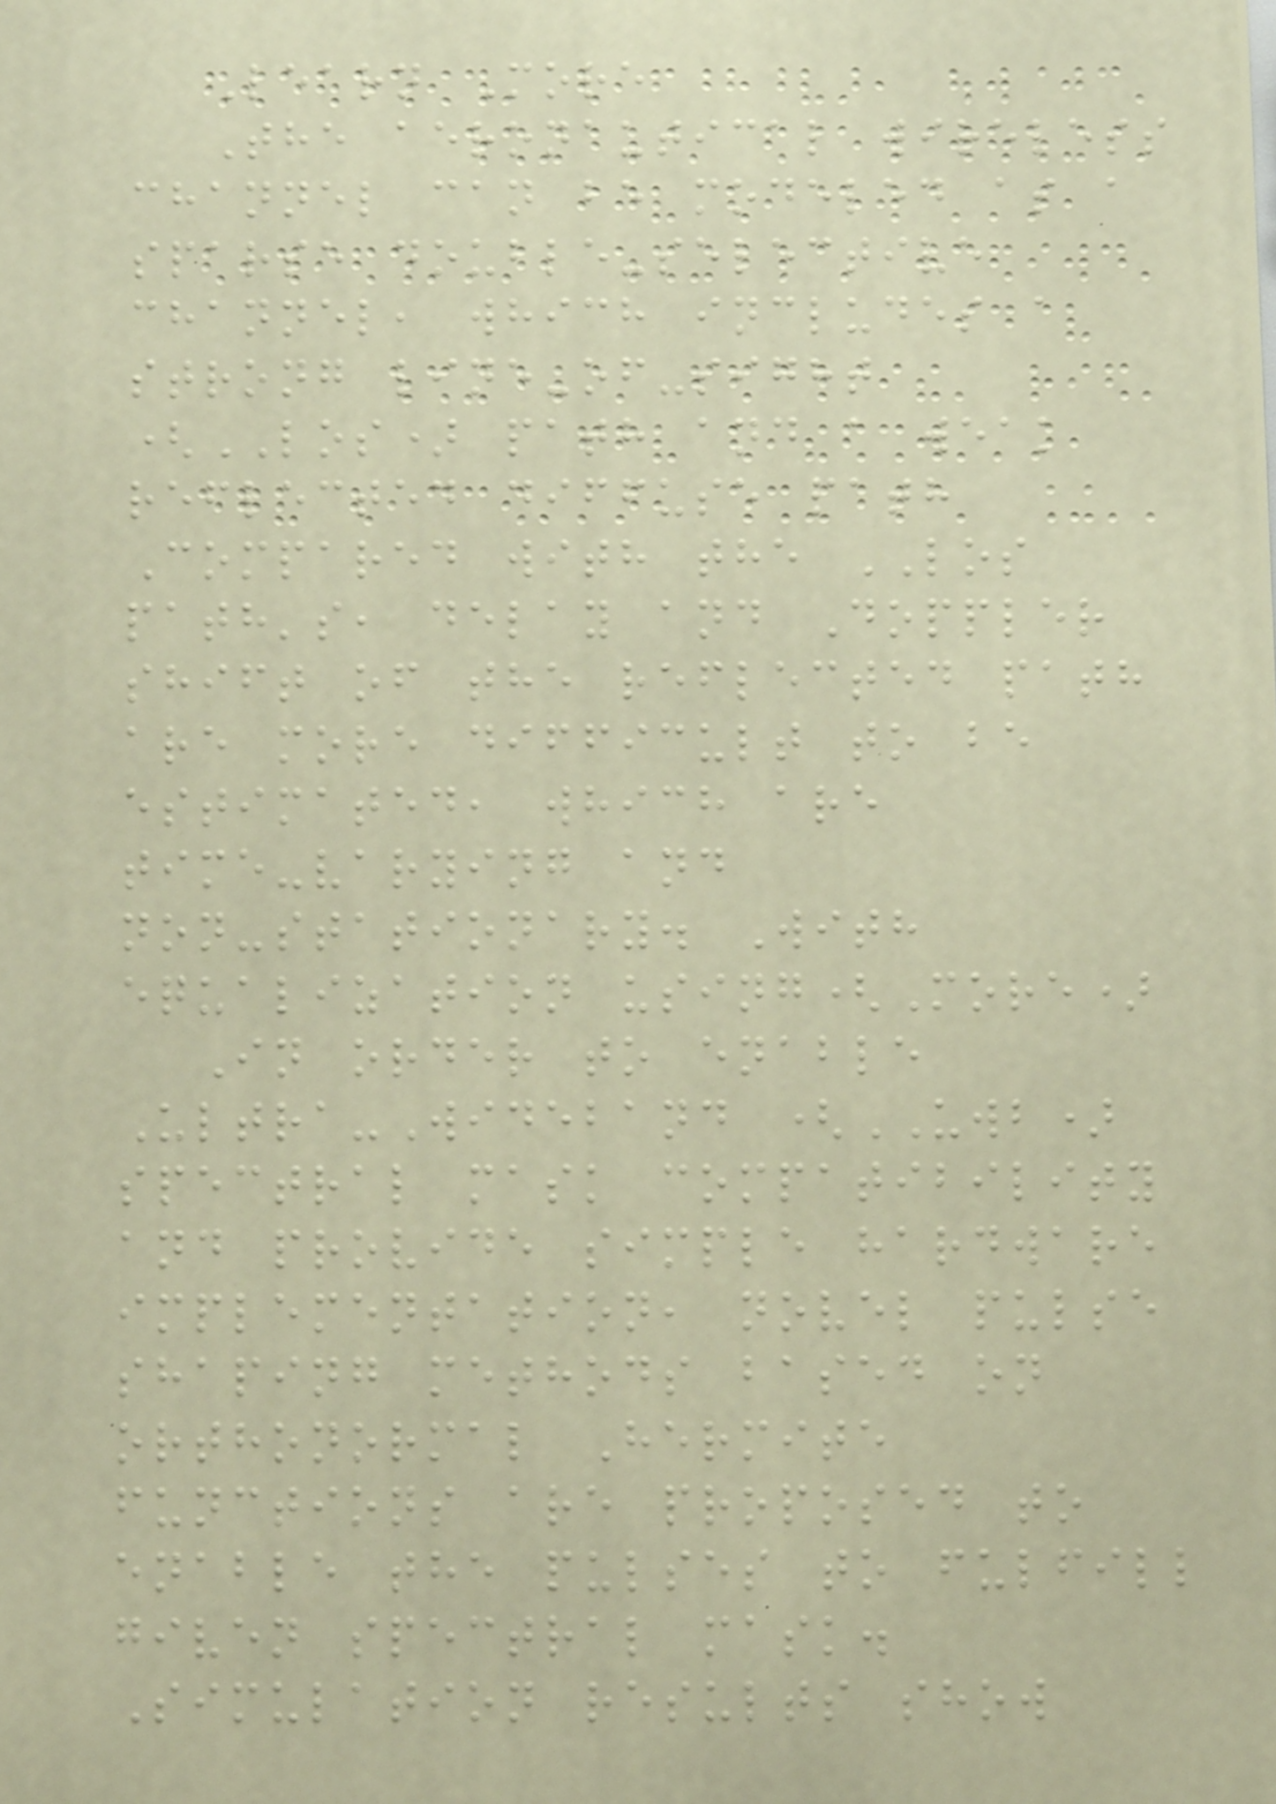Learn More
The aeronautical wireless
channel can be modeled as a
sparse double-selective
channel, which includes a
strong line-of-sight
(LOS) path and a weak
reflected diffuse path
Compared with the LOS
path's, delay and Doppler
shift of the reflected path
are more difficult to be
estimated, which are
time-varying and
non-stationary. With
equalization using(More)
In order to enable
Ultra-Wideband (UWB)
spectral mask compatibility
and provide simple hardware
implementation, novel pulse
shaping methods based on
orthonormal Hermite
functions are proposed to
enable the pulses to fulfill
given spectral mask.
Simulation results show
